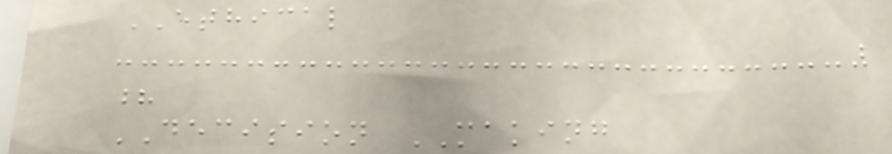ETHICAL
?
DECISION MAKING
